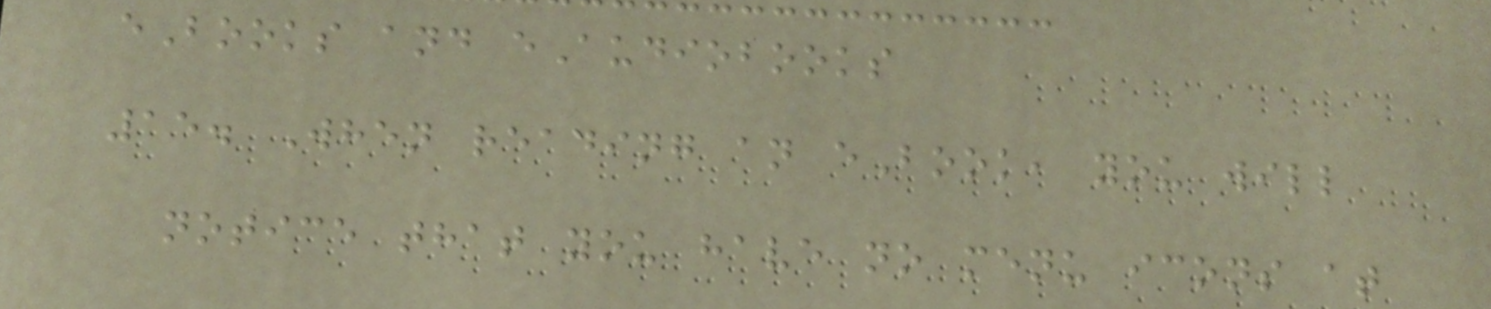eBooks and eAudiobooks
15. When reading an eBook, you will
notice that you have no menu icons at
